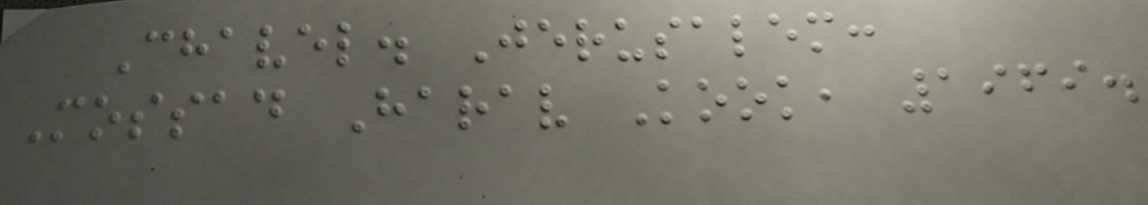Chavel. Jerusalem:
Mossad Harav Kook, 1969.
